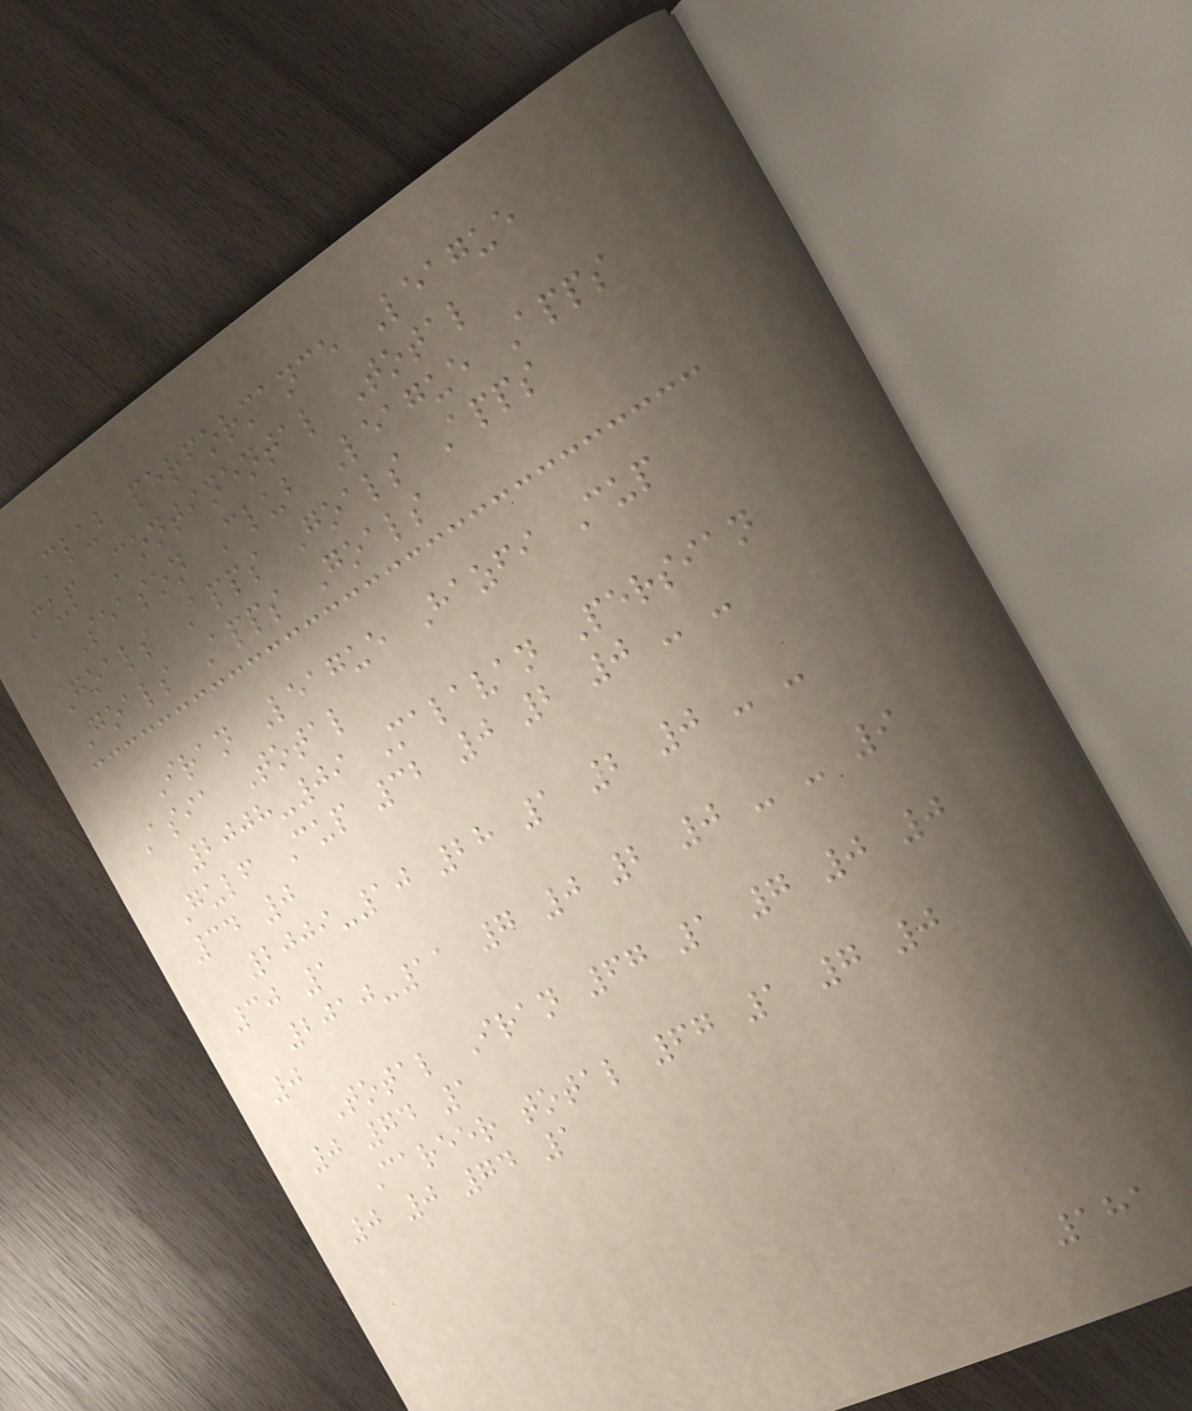Club performance League
Cup Continental Total
Season Club League Apps
Goals Apps Goals Apps
Goals Apps Goals
Iran League Hazfi Cup
Asia Total
2008-09 Malavan Persian
Gulf Cup 32 0 2 0 - -
34 0
2009-10 28 1 2 0 - -
30 1
2010-11 7 0 2 0 - - 9
0
Total Iran 67 1 7 0 0
0 74 1
Career total 67 1 7 0
0 0 74 1
181
